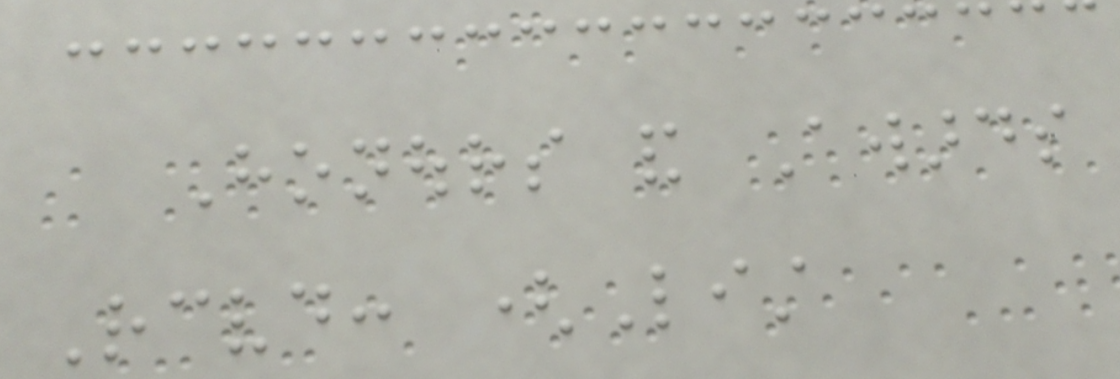Honours and Awards
Received: (List
